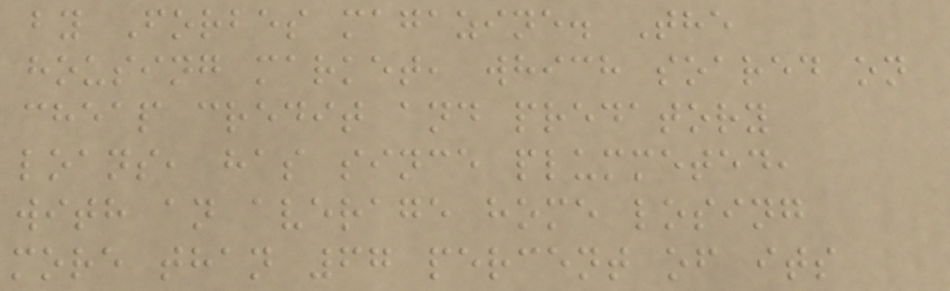by Forbes magazine. The
housing market, which soared on
cheap credit and predatory
loans, has since plummeted,
with an average home losing
more than 67 percent of its
